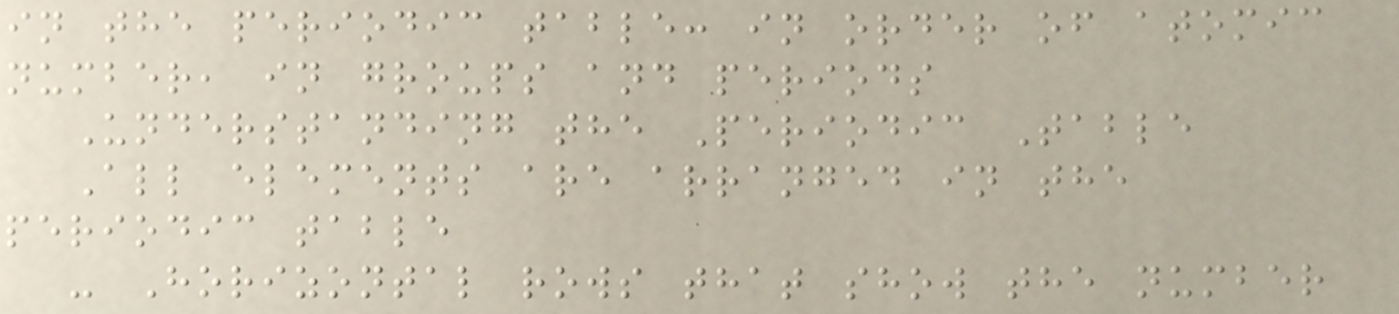in the periodic table: in order of atomic
number, in groups and periods
Understanding the Periodic Table
All elements are arranged in the
periodic table
- Horizontal rows that show the number
